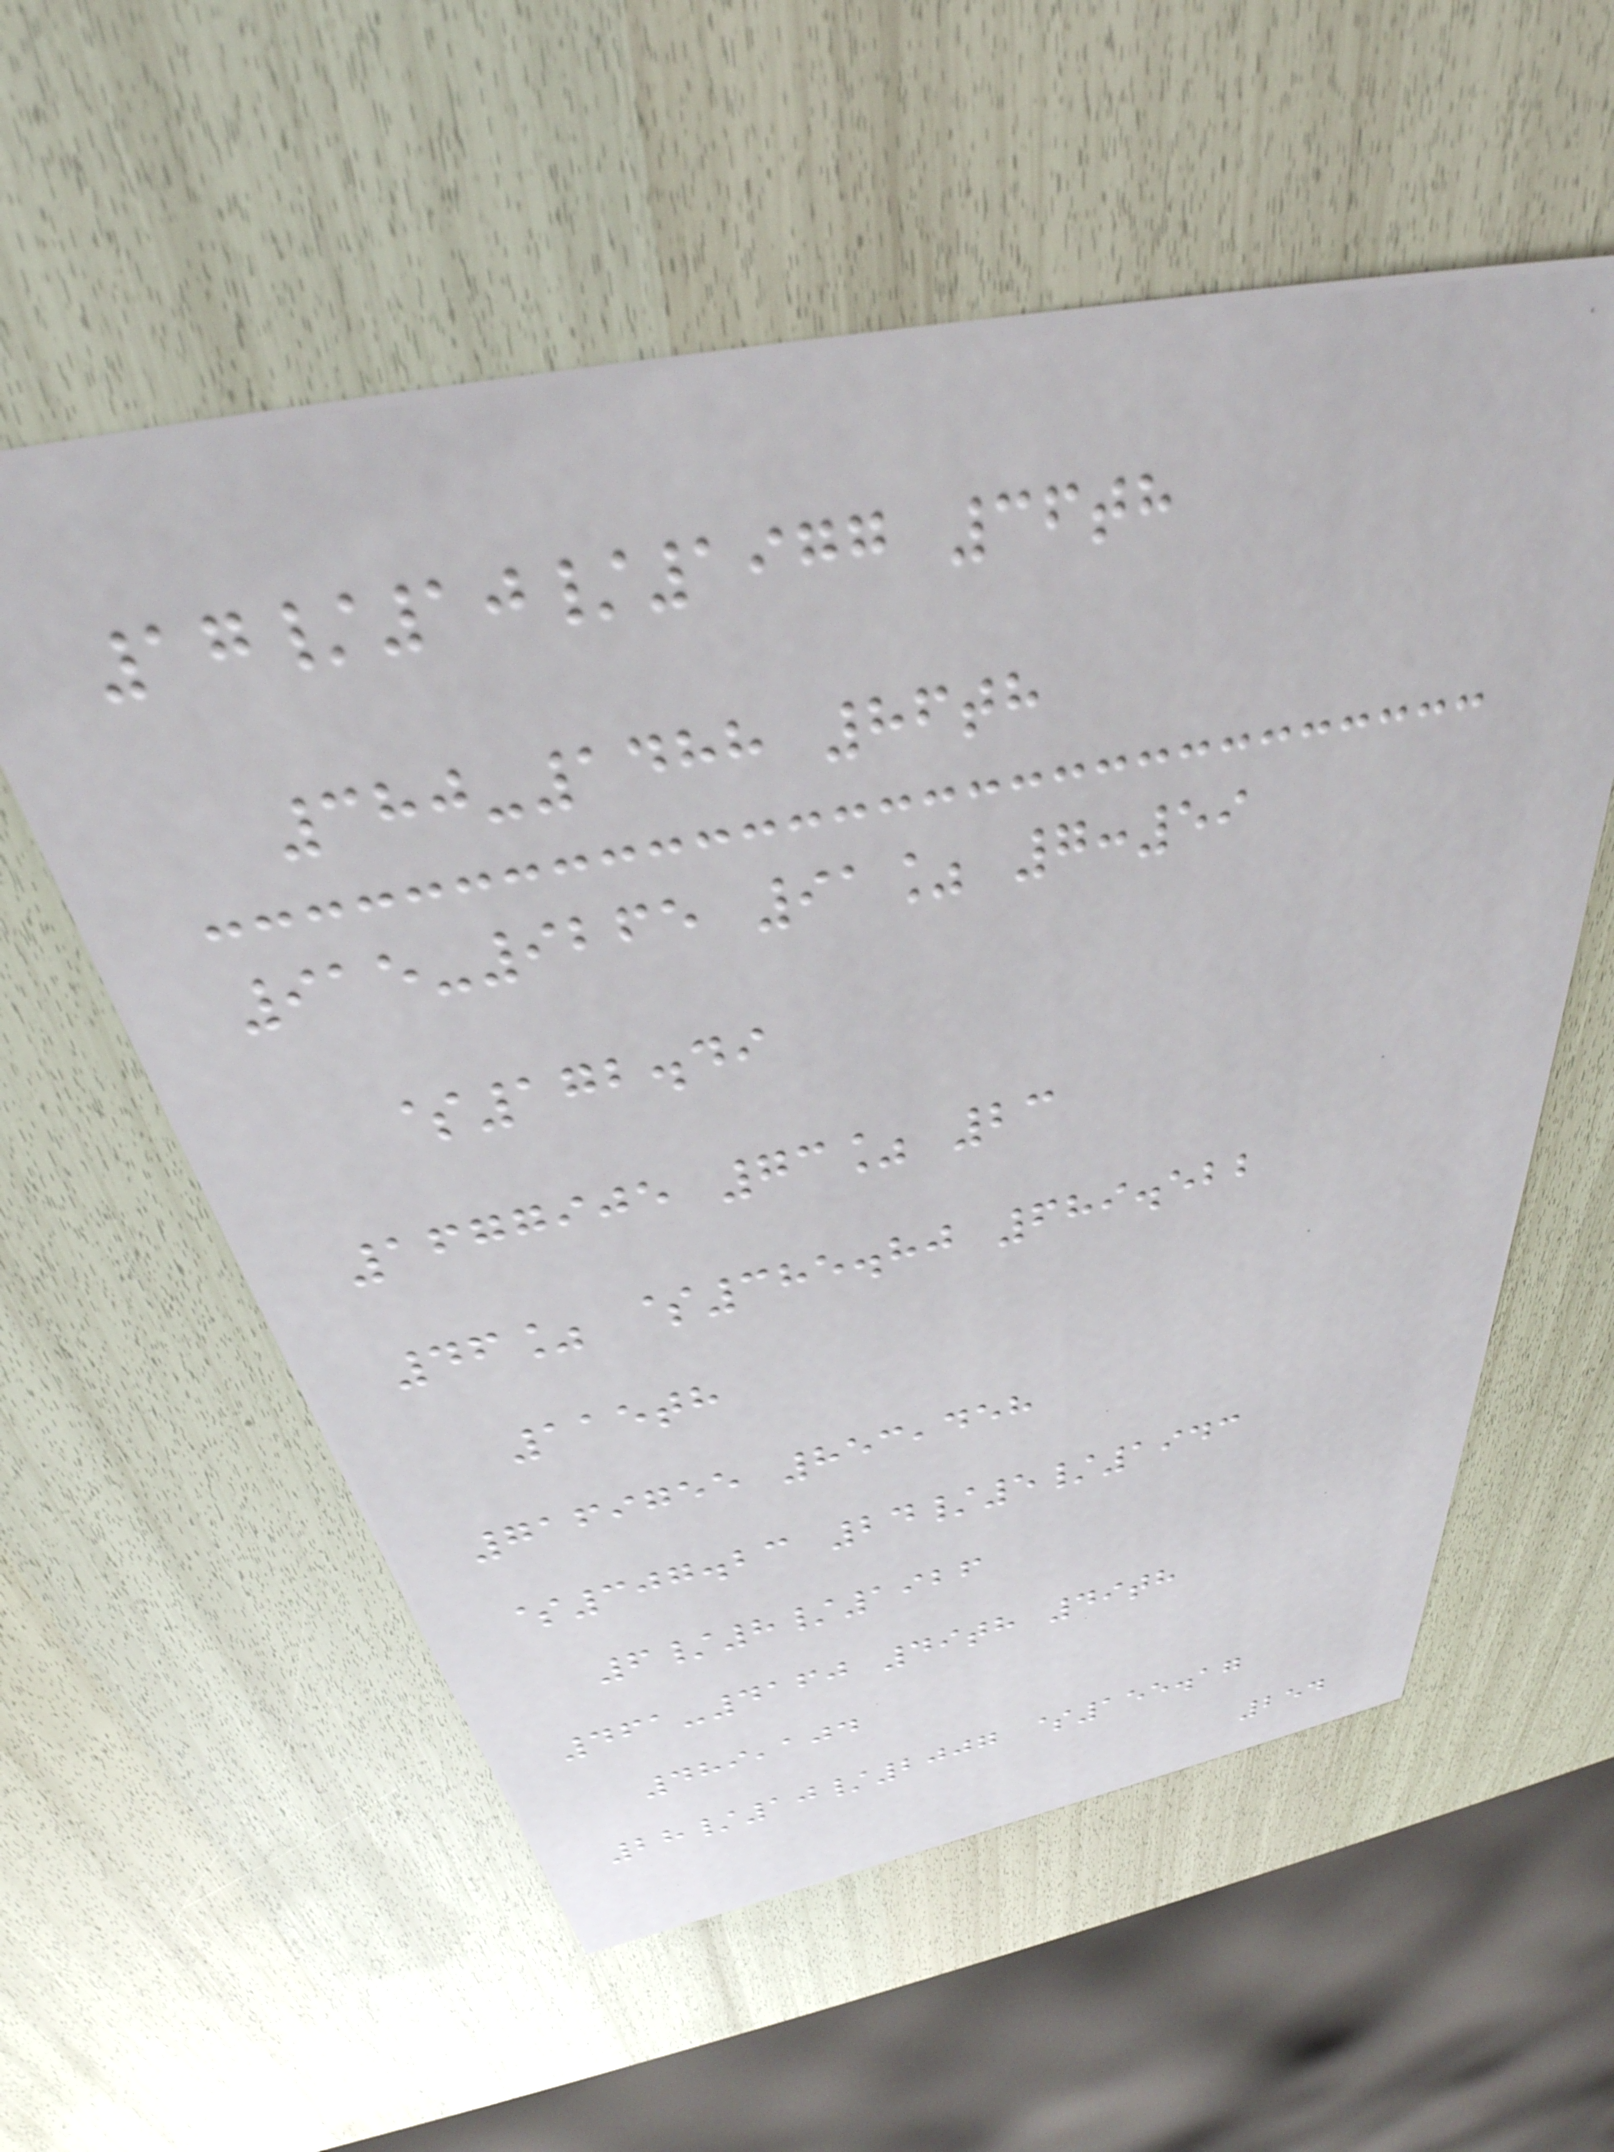17/10/1977 36th
380-1488 86th
915-9265 91% 7:59
$172.49
1677905 73% 23
46% $385.80 689.522
115th
7169755 853,458
$307.23 24/5/1943
6/8/1926
461-4160 49th 49th
489,104
28/10/2007 $155.17
254
